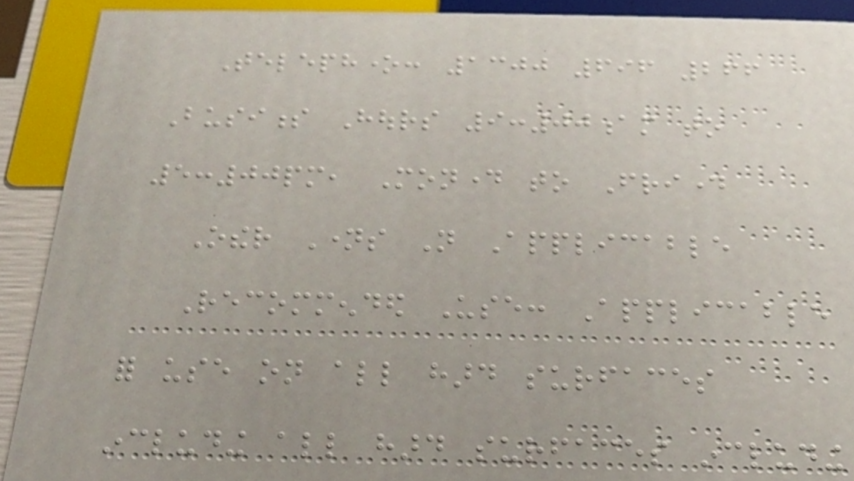Telephone: 1300 696 266
Business Hours 9:00am to
5:00pm, Monday to Friday
Other Names Not Applicable
Recommended Use: Applicable
for use on all hard surfaces
including all hard surfaces including
